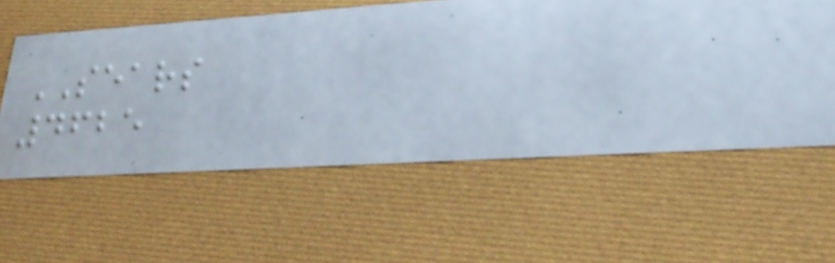SEARS
4625
